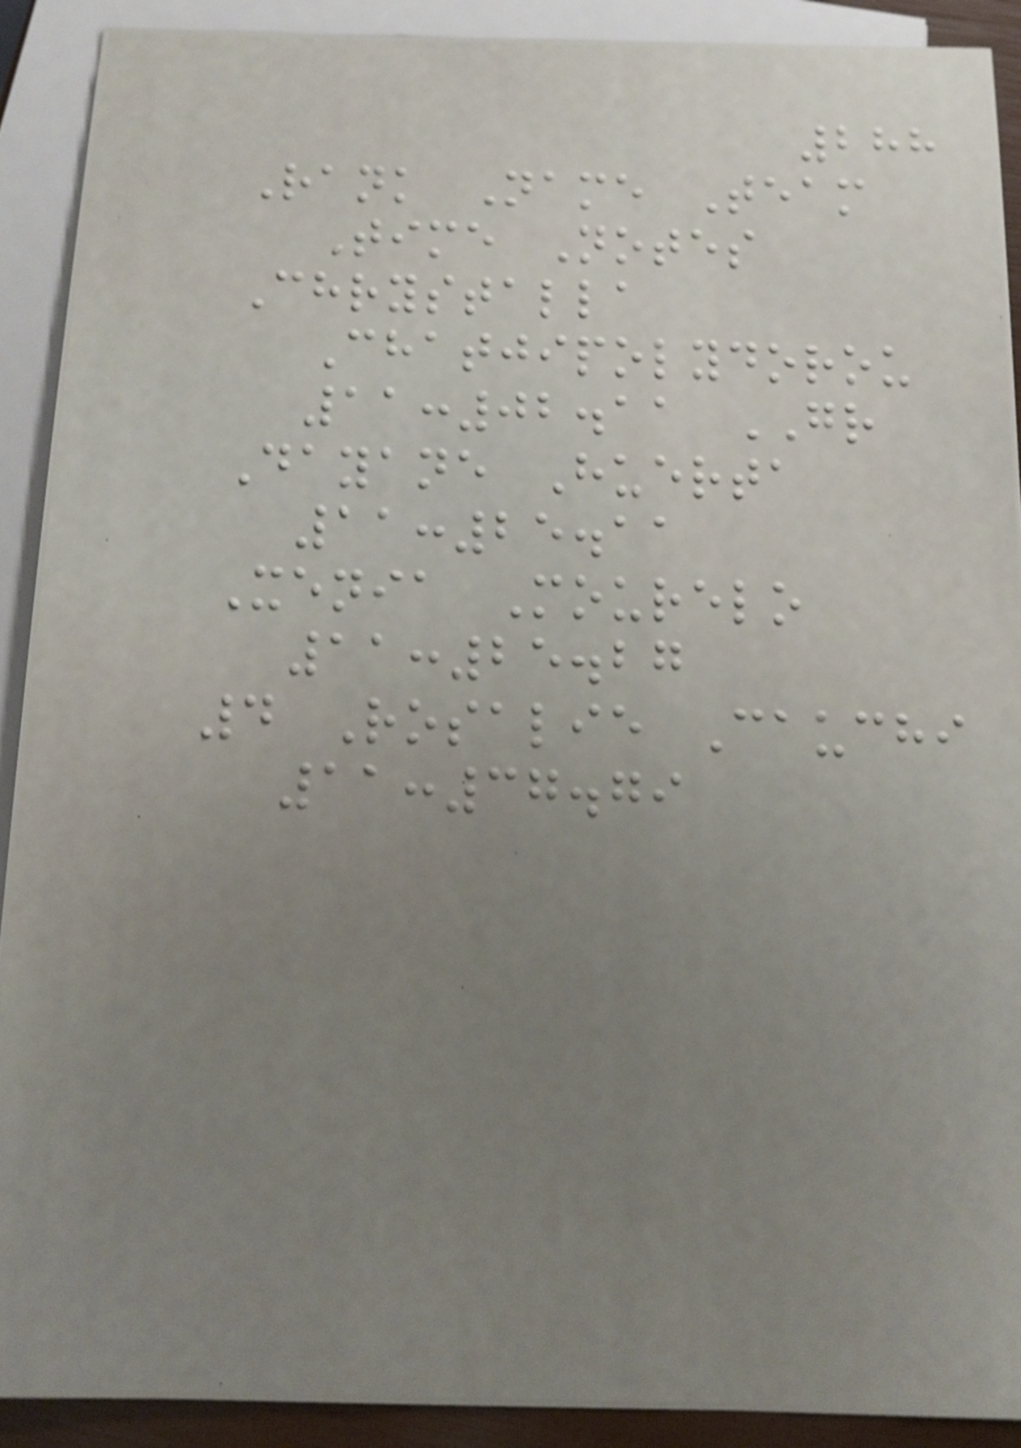288
Rank Name Team
Time Notes
Chrystalla
Chatjipolydorou
11:02.11 GR
Dayane Huerta
11:25.11
Xenia Mourelo
11:25.27
4 Rosalie Cauchi
11:37.79
